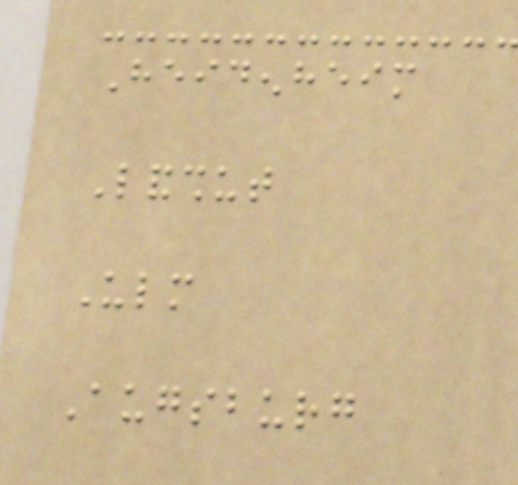Heidenheim
Landshut
Ulm
Augsburg
